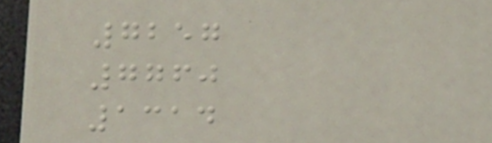7257
7760
1314
